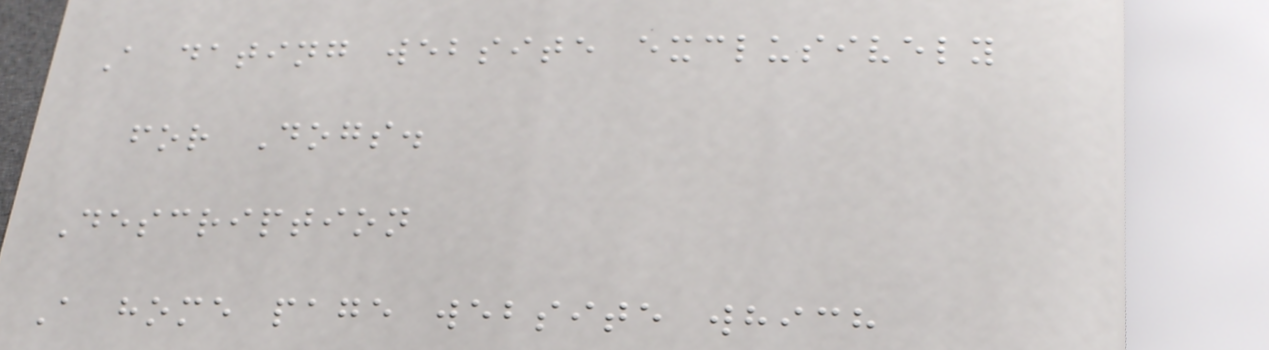A dating website exclusively
for Dogs.
Description
A home page website which
